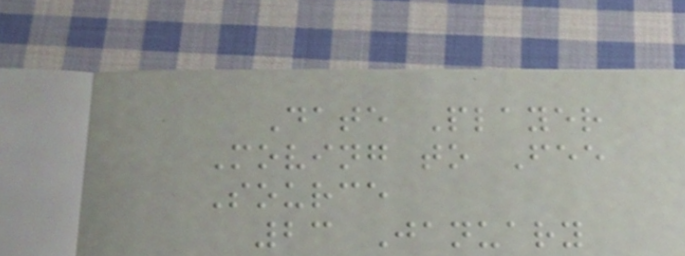Date Player
Moving to Fee
Source
23 January
